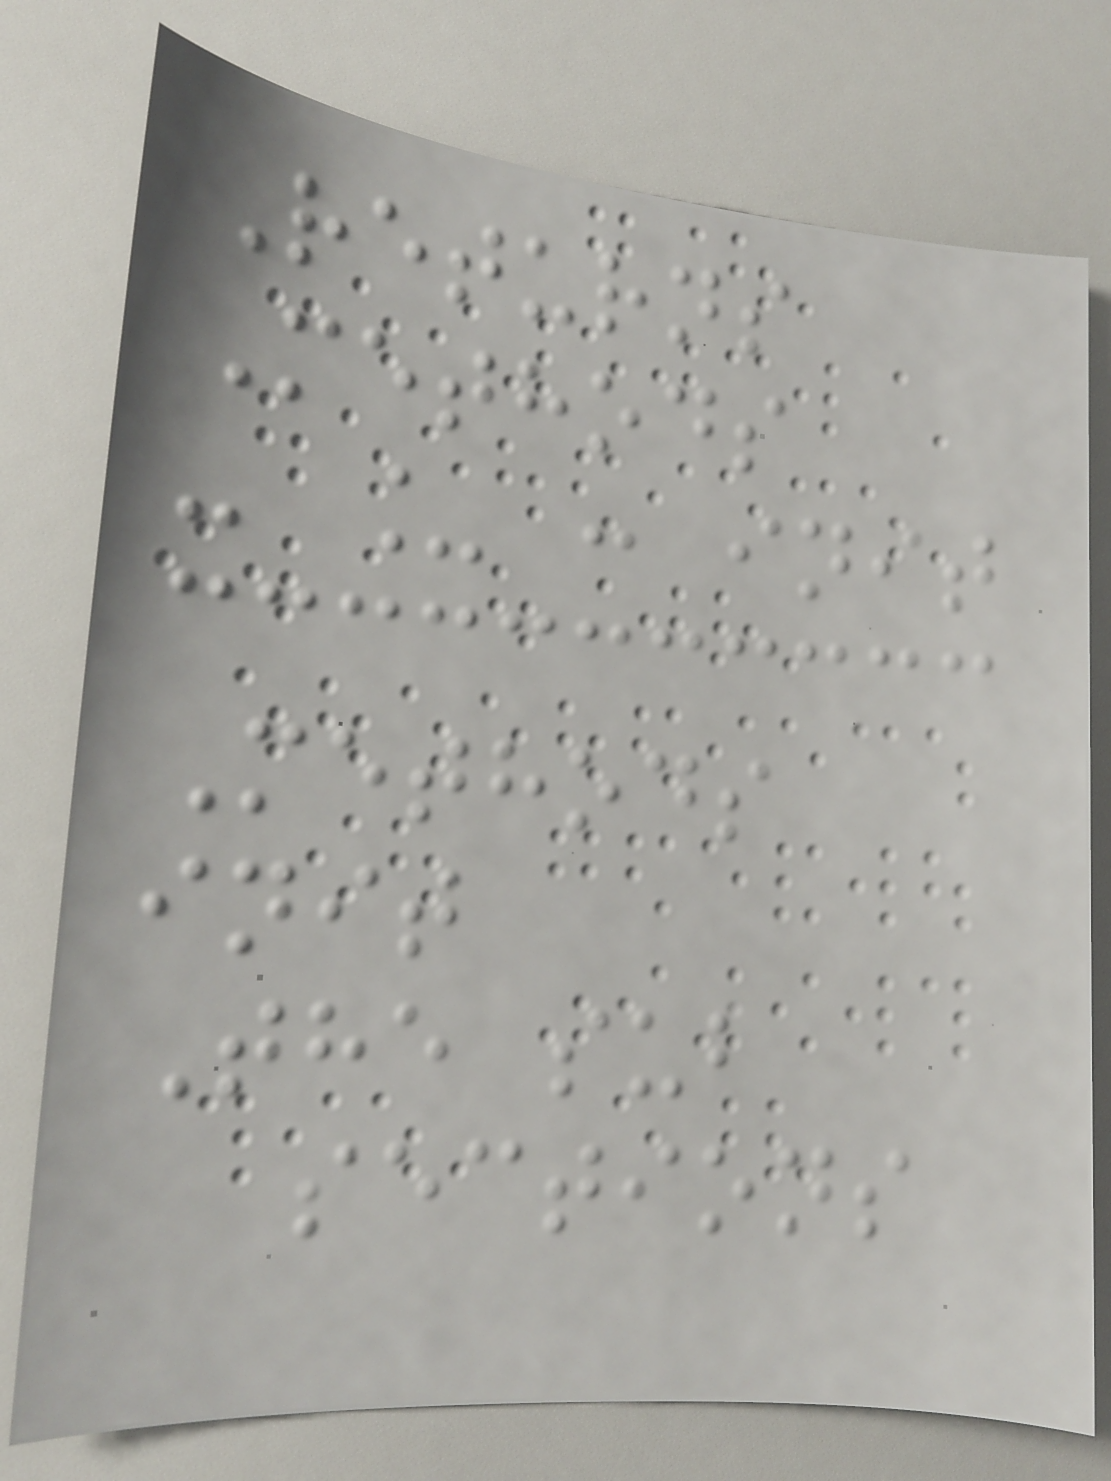Returns
Methods
- _ : init
Methods
init
The sub
sections
